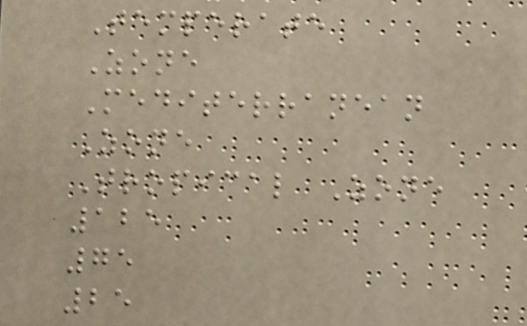Temperate
Zone
Mediterranean
Zone
Tropical Zone
125
75
25
